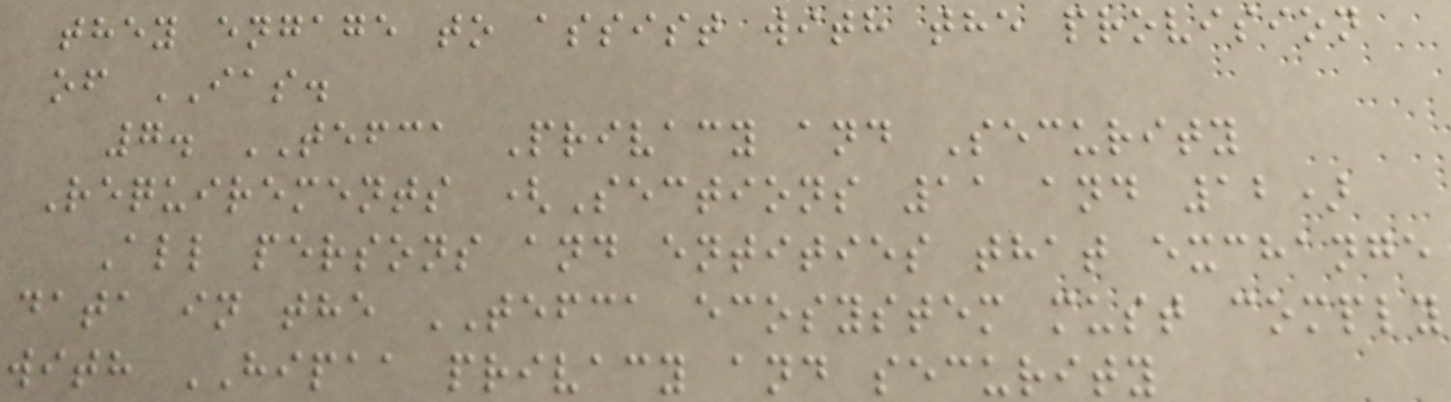they engage to assist with the provision
of IAS.
7. TEFCA Privacy and Security
Requirements (Sections 11 and 12)
All persons and entities that exchange
data in the TEFCA ecosystem must comply
with HIPAA privacy and security
